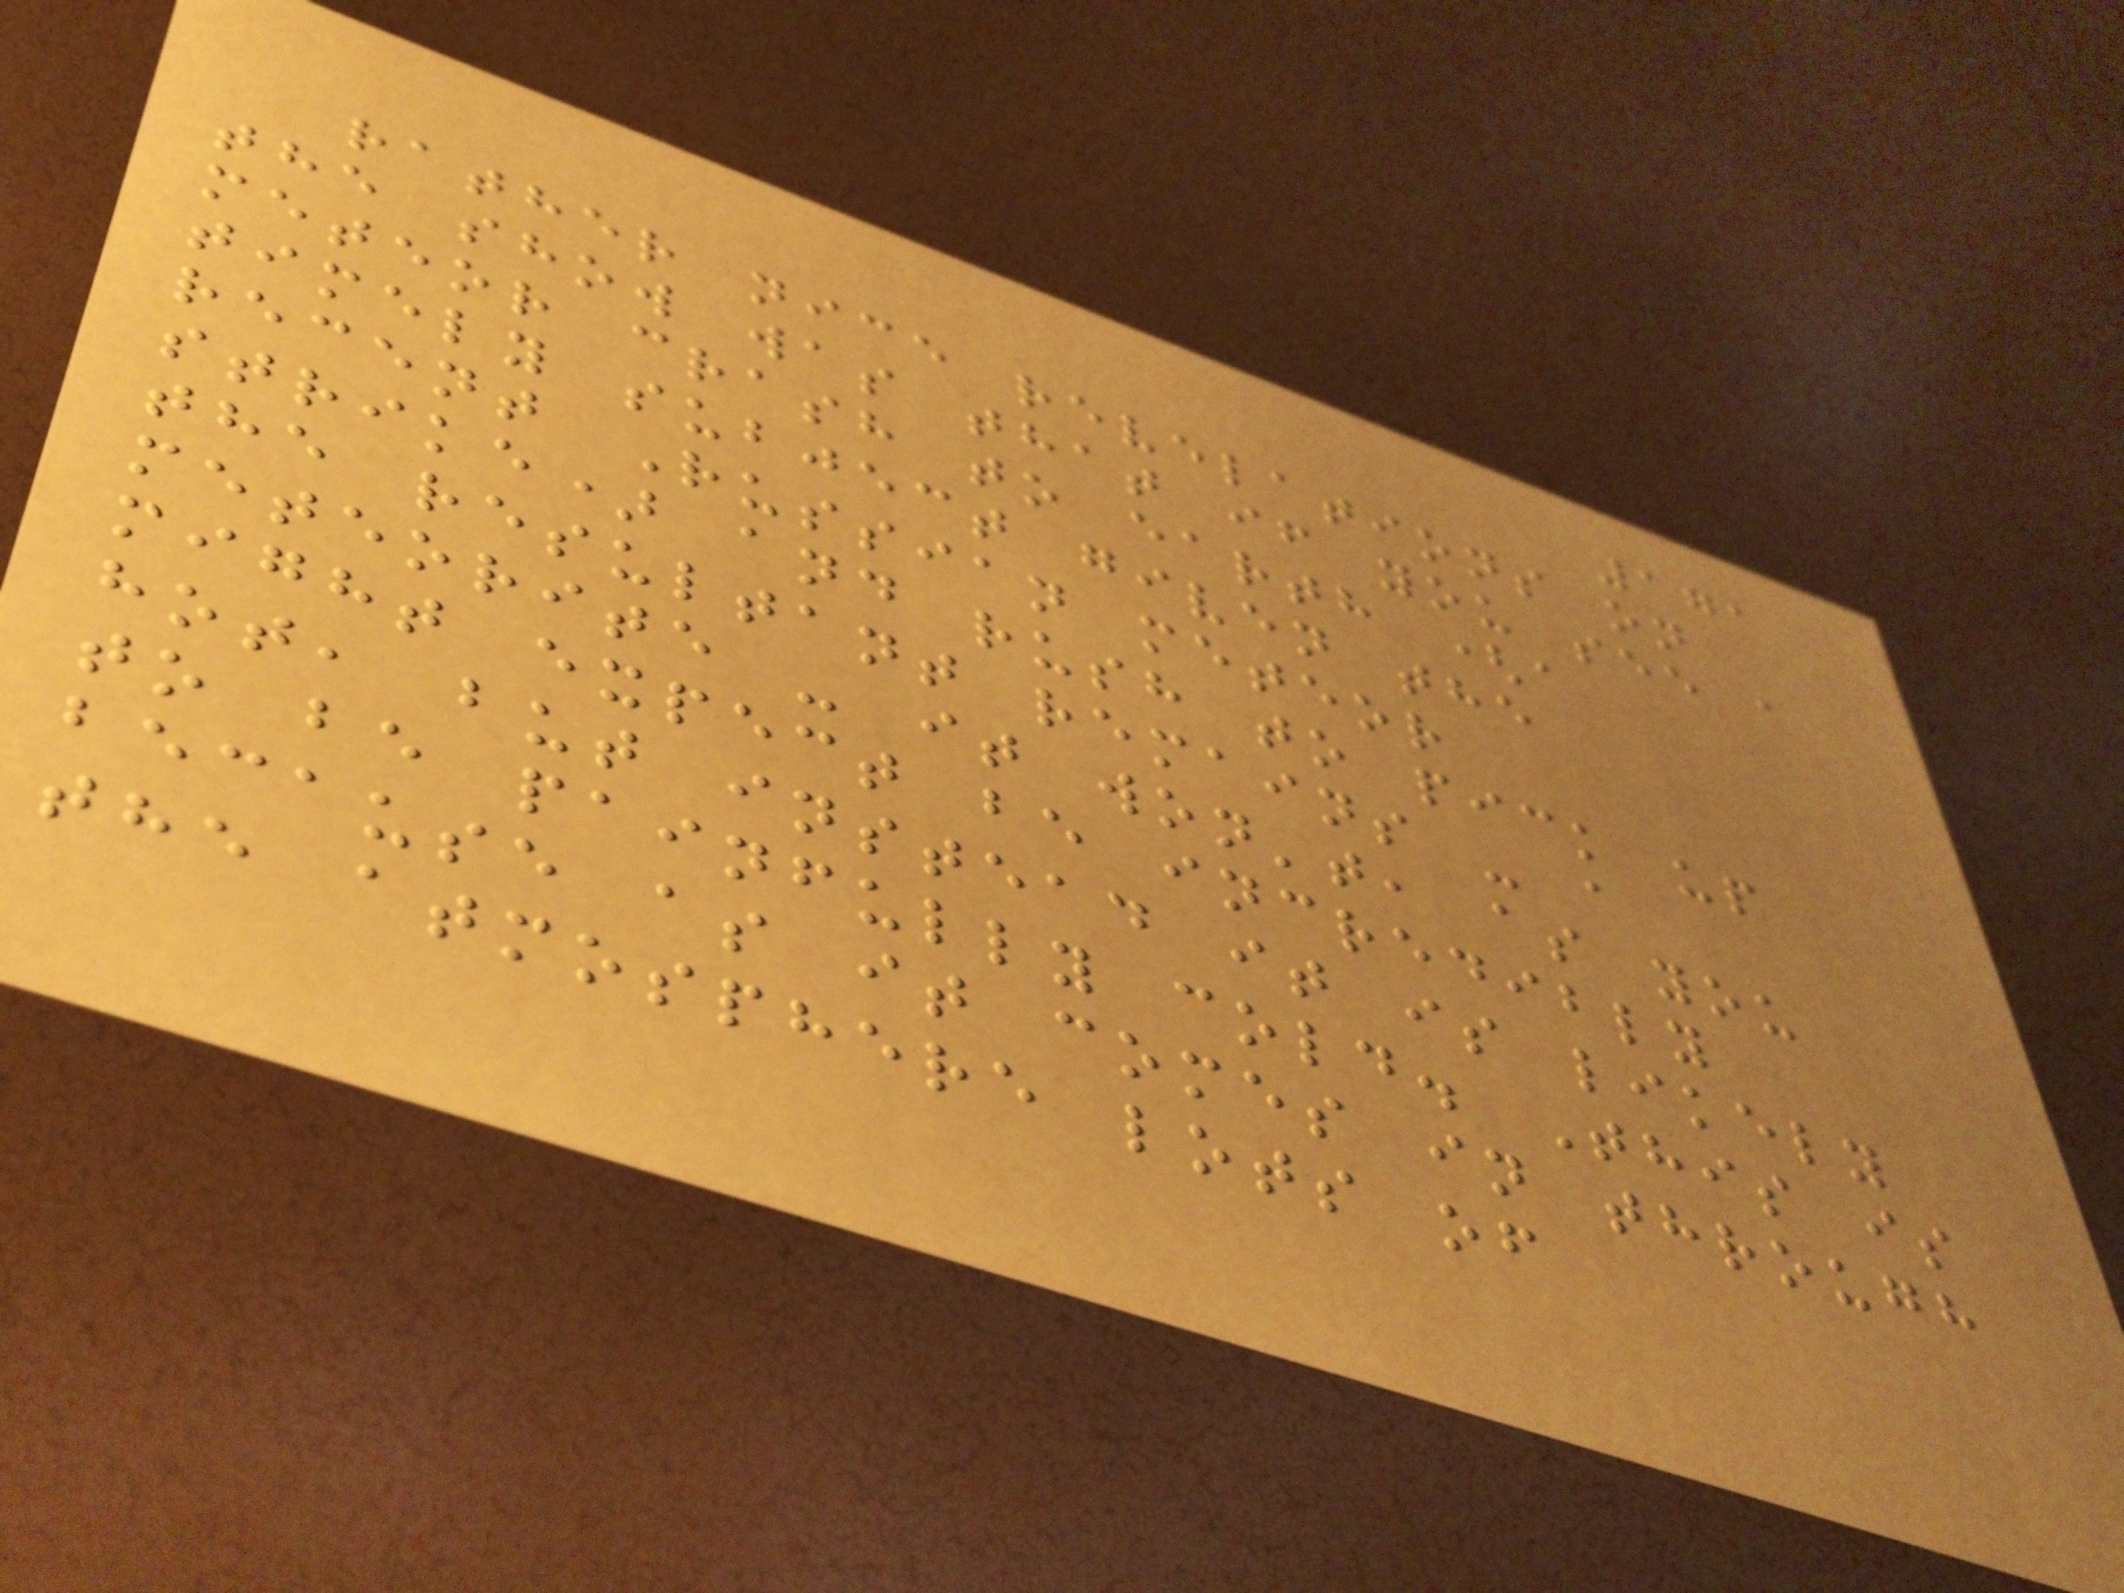171
rather nice revelations on
the show was that if you see a
meteor crash to earth (a
timely subject given the
recent Russian meteor
strike) and rush to pick up
the resultant remains - a
meteorite - it won't, as you
might expect be incredibly
hot, but instead it is likely
to be painfully cold. This is
because as it comes in through
the atmosphere lots of
